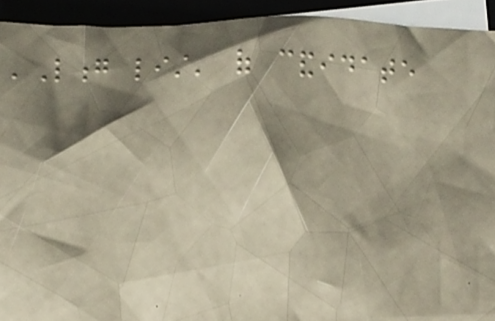'Long list' of candidate
